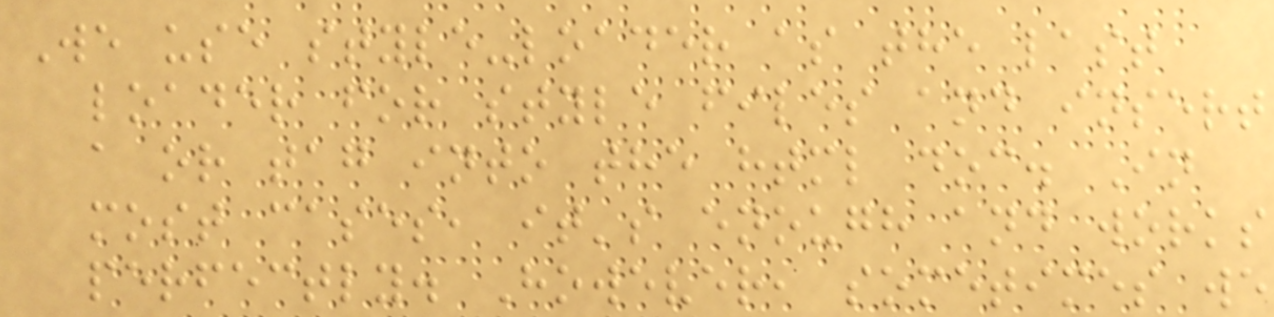We use style-loader as the last
loader for style files and insert
a or tag into the html doc. In
most cases, it's enough and works
perfectly. However, sometimes we
